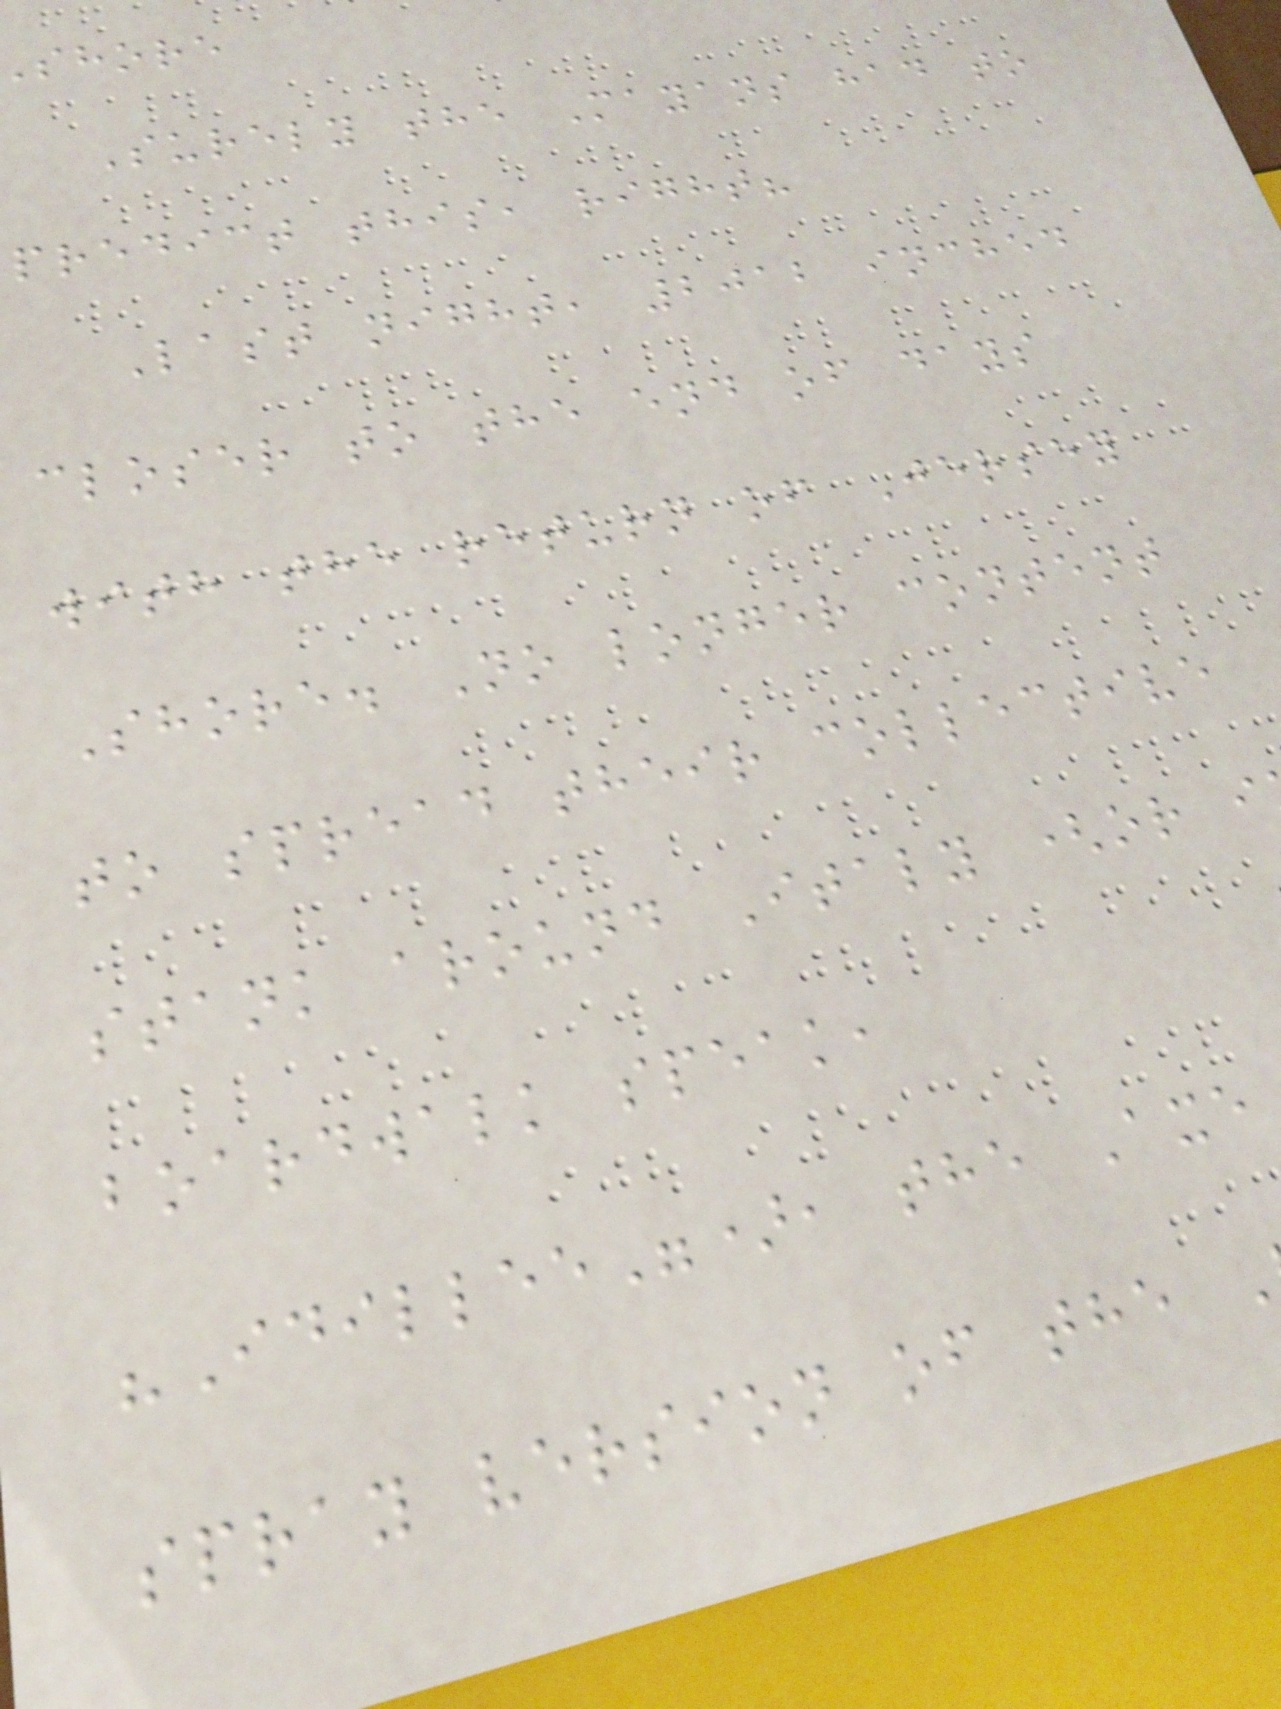shore
Surely the Mayans had to
predict this, right?
Last night, 2012 inched
closer to the end of days
with the return of Jersey
Shore. No longer content
to spread their collective
stank around Italy (or i
boardwalk speak,
"Idillee"), the Axe
spray version of the
